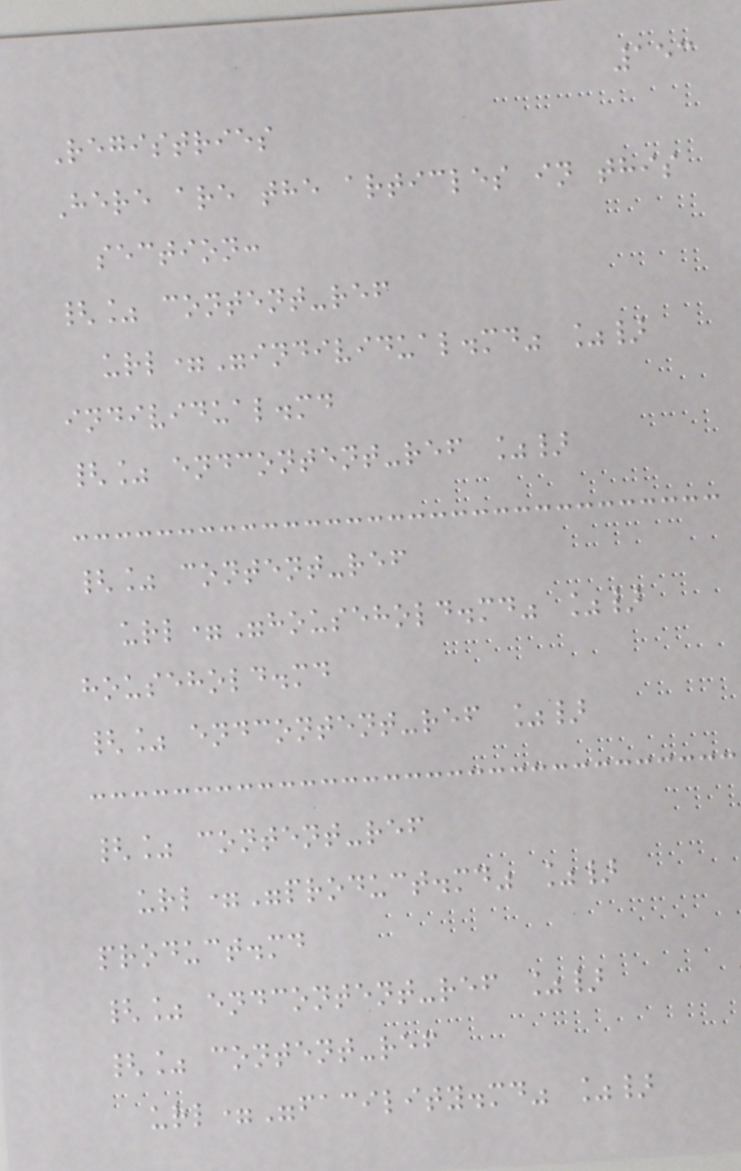153
Registries
Here are the articles in this
section:
{% content-ref
url="individual.md" %}
individual.md
{% endcontent-ref %}
{% content-ref
url="household.md" %}
household.md
{% endcontent-ref %}
{% content-ref
url="product.md" %}
product.md
{% endcontent-ref %}
{% content-ref
url="facility.md" %}
